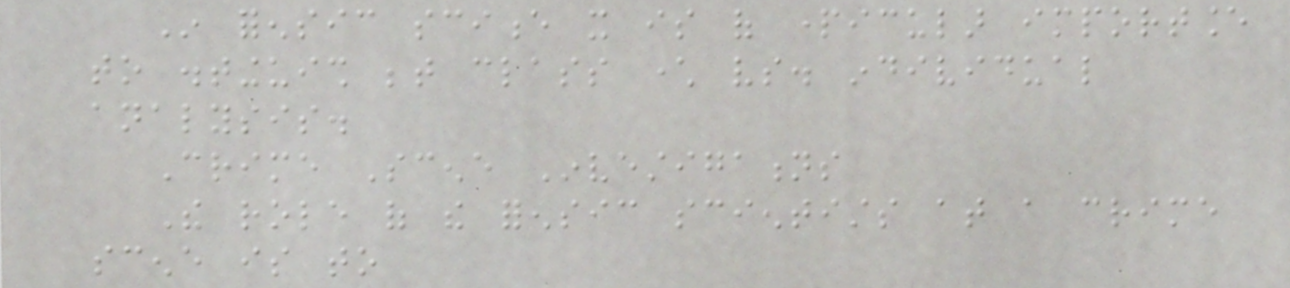In forensic science it is of particular importance
to distinguish between class character vs. individual
analysis.
Crime Scene Investigations
The role of the forensic scientists at a crime
scene is to
